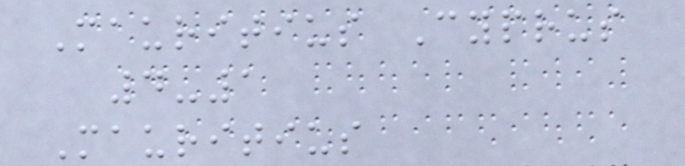Mauritius Cyprus
4-1
Mauritius
